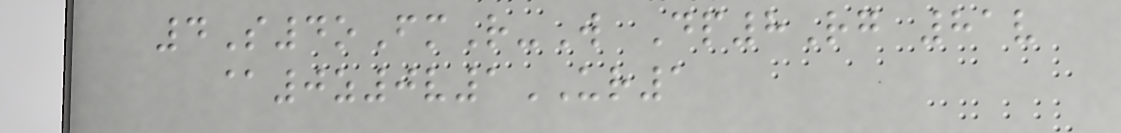4S4oFmR-W Dp8Rg 81v
@0z0v1UR1
